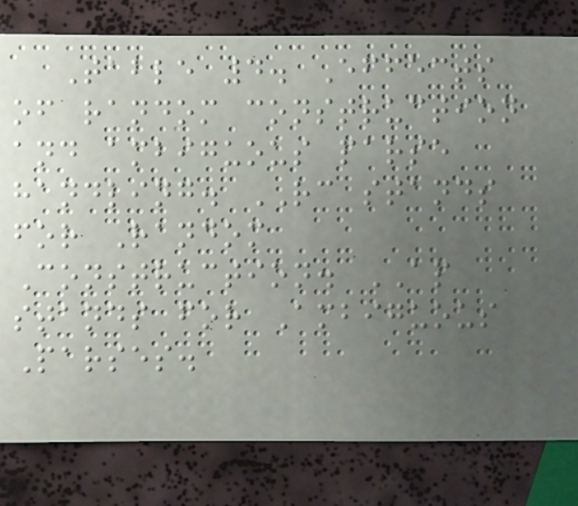Table 4. Effects
of random construction
and ambiguous parse
handling. RC stands
for Random
Construction. AP
stands for Ambiguous
Parses.
